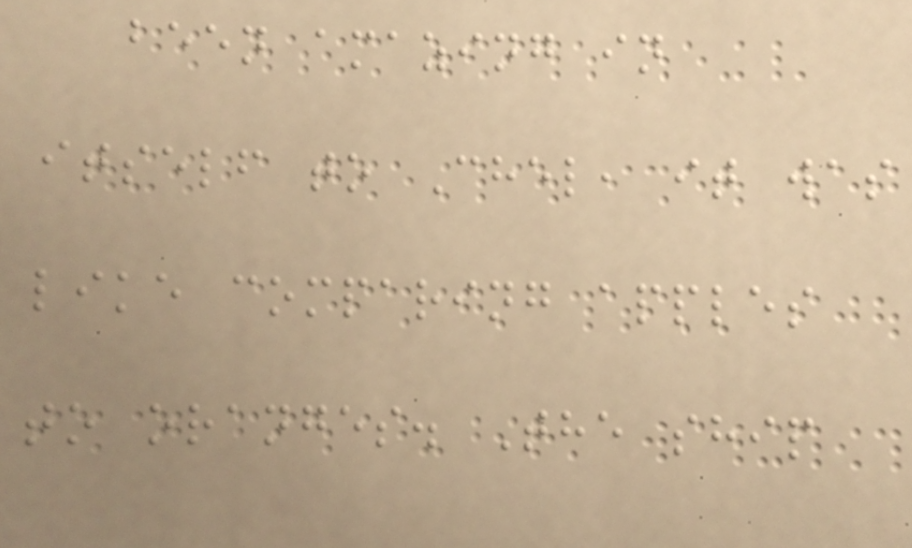been amazing in
itself to Chel, it was
like comparing apples
to oranges. The ship
